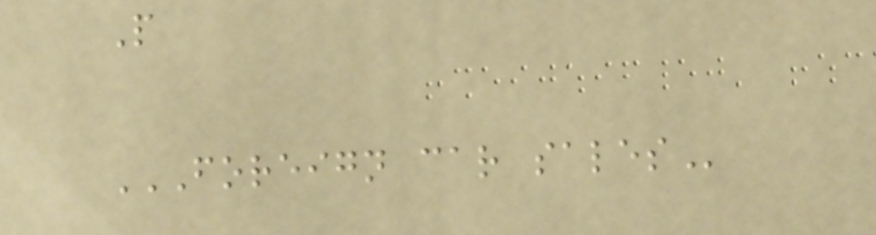P
FOREIGN CAR SALES
